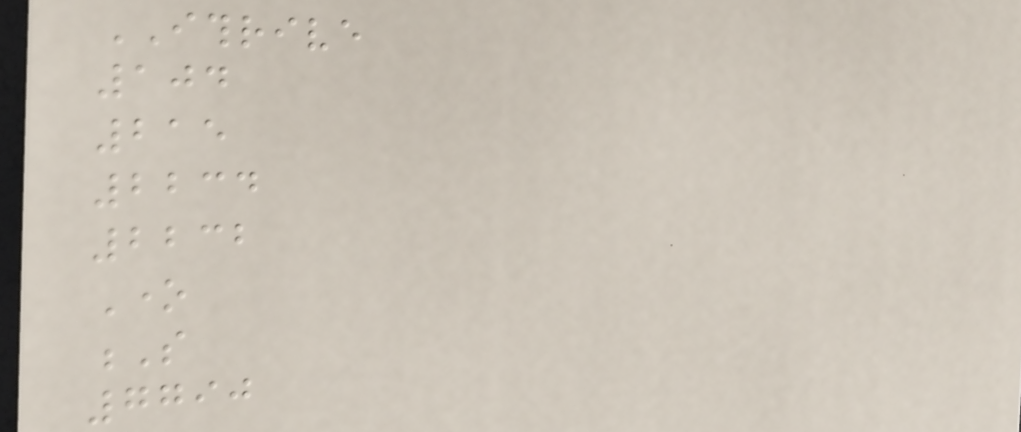ITHRIVE
104
215
2234
2232
One
S
7790
